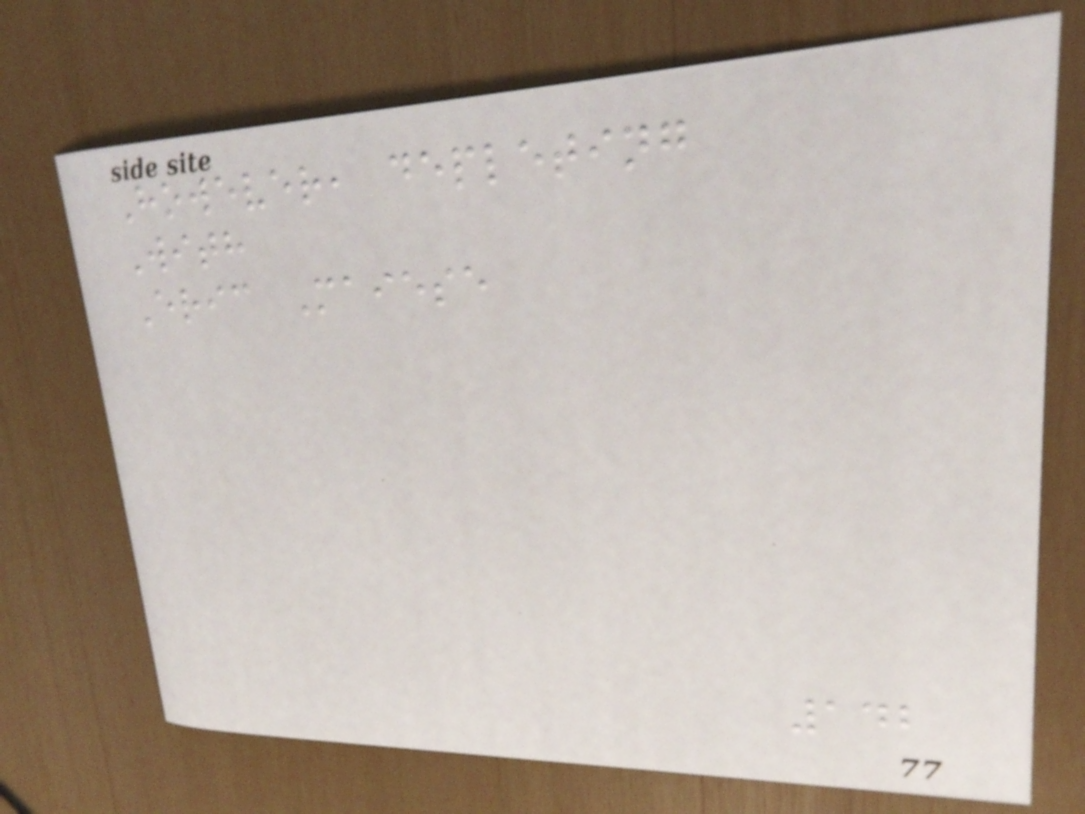However, depleting
With
Eric Maiese
142
